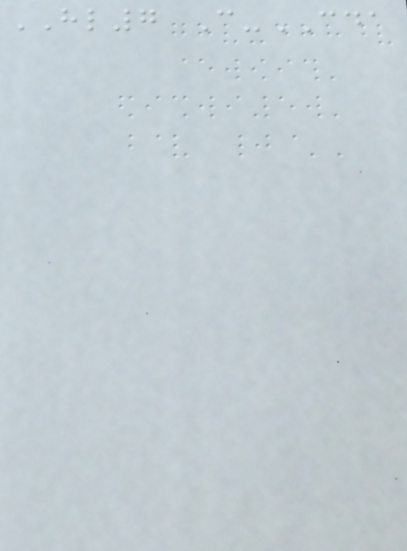HL7 C-CDA
